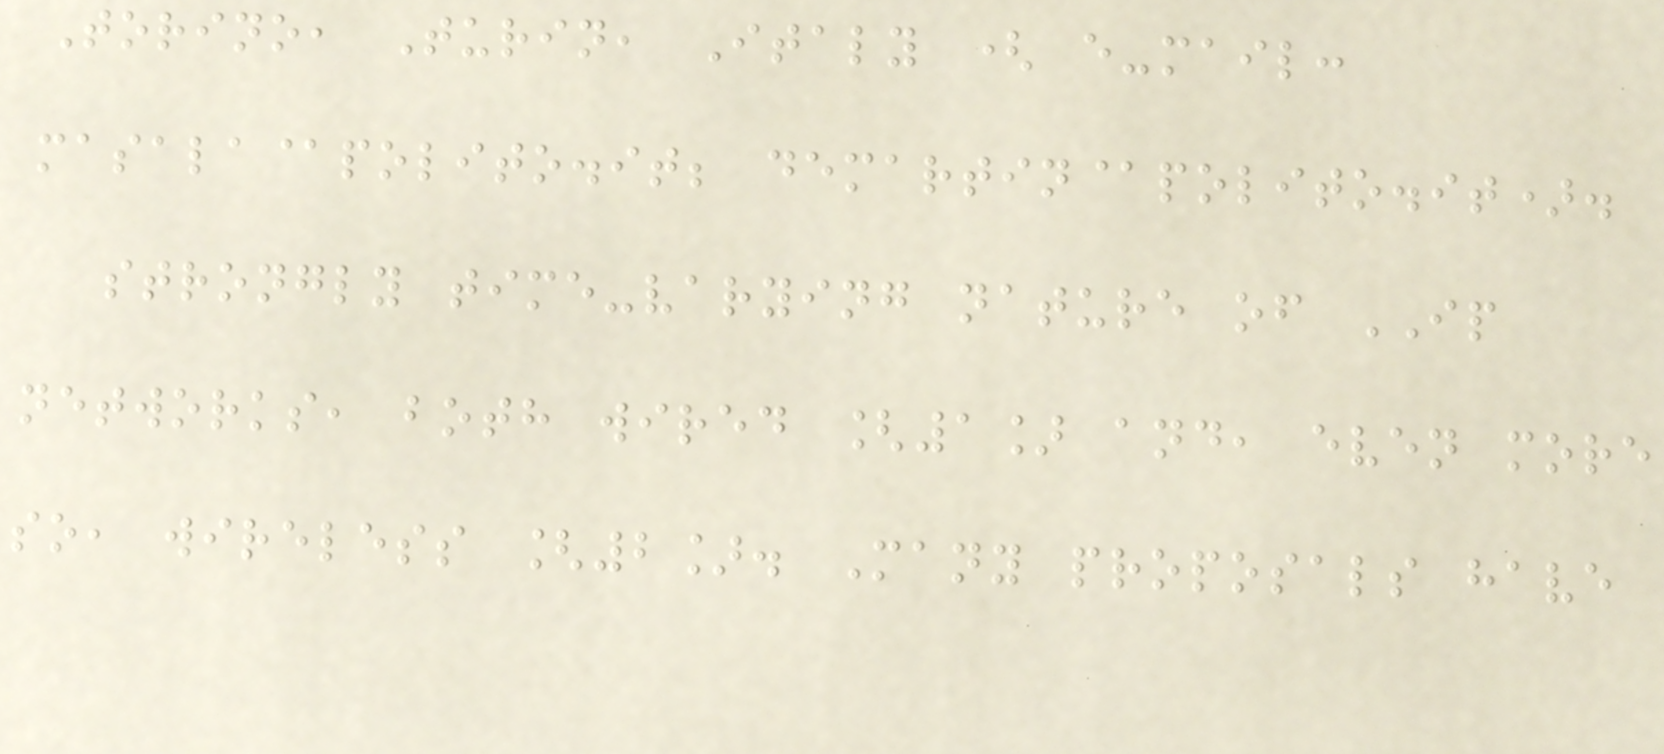Torino, Turin, Italy ( e-mail:
masala@polito.it; demartin@polito.it).
strongly time-varying nature of IP
networks, both wired [1] and, even more
so, wireless [2]. Many proposals have
